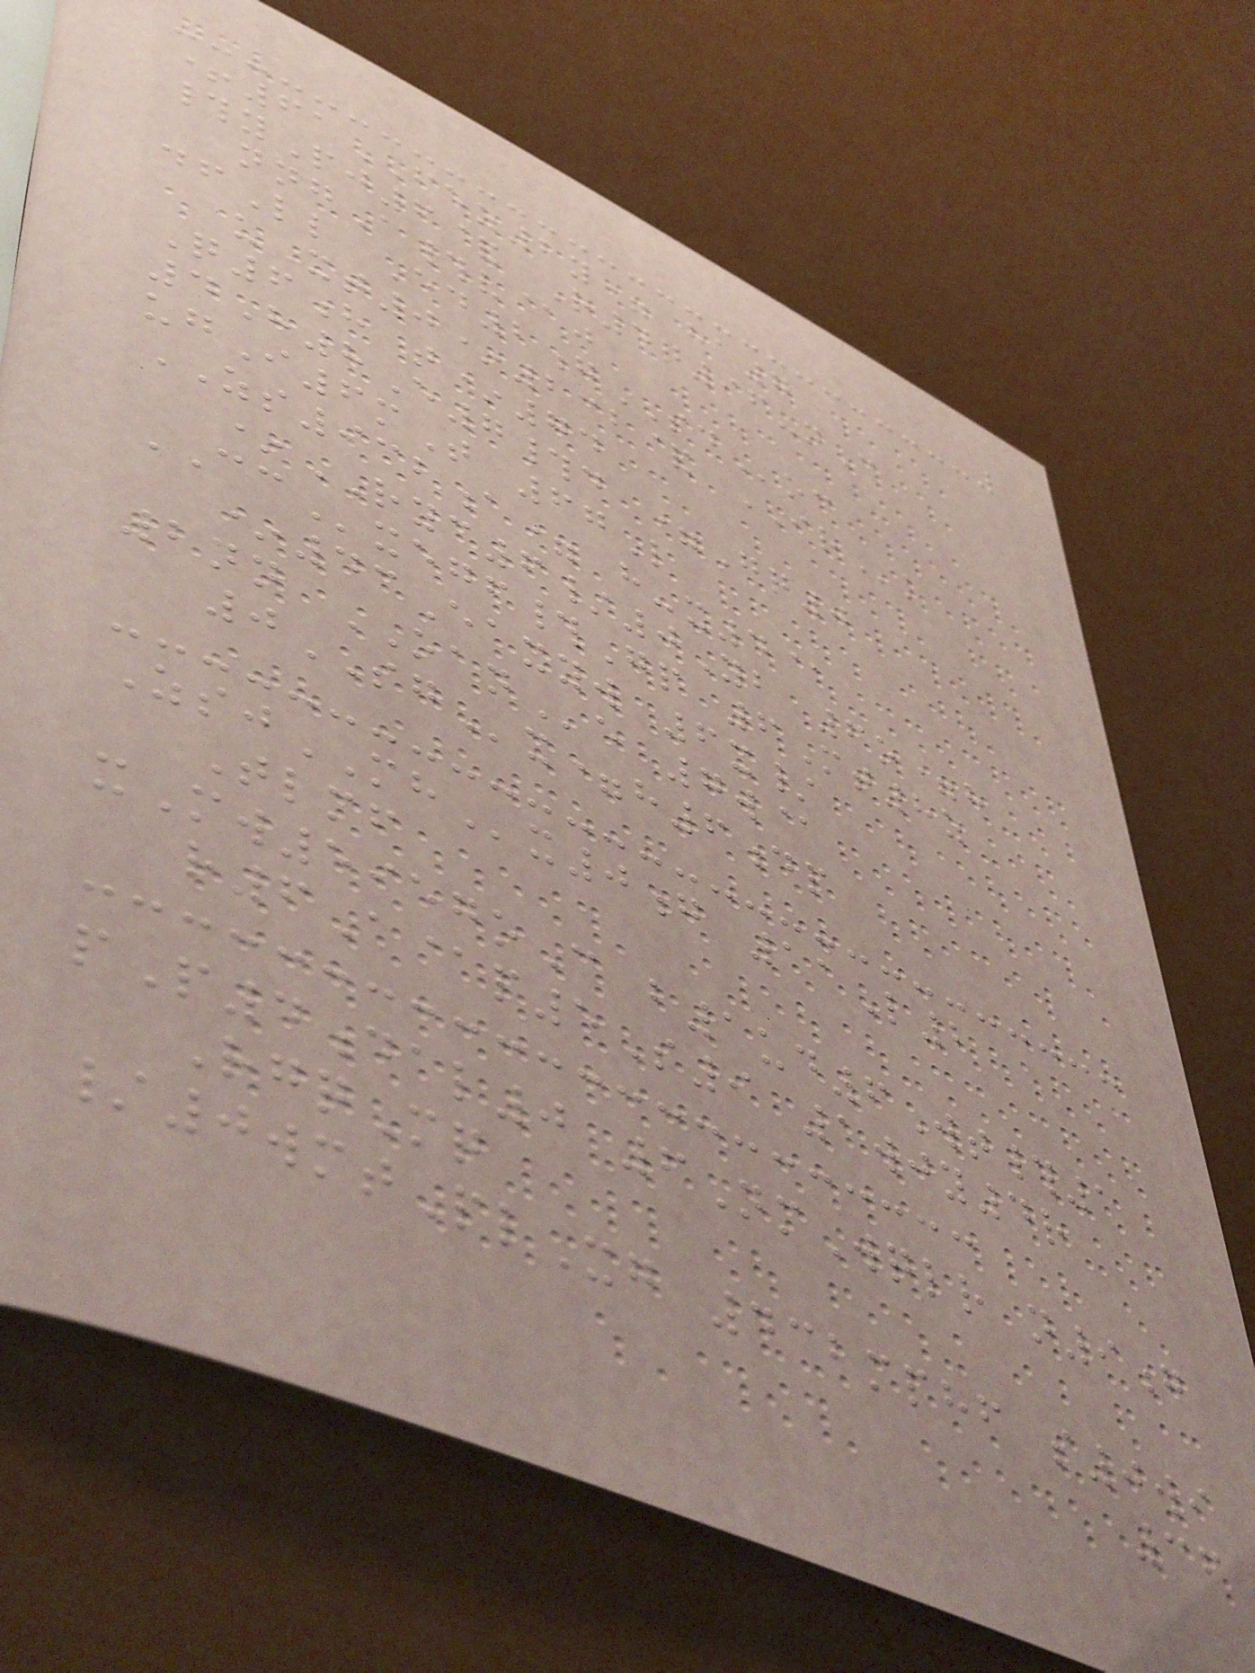+61FEZ2y= ha7
#yPj6& R4q96-nC
nngA#v@j
dfLl Ed2gSDoc
uXt0*232& IRk
Q6h t*74
4H8E7#d =Gq0
ugI6mT 67L
ZS932a= h-x4@
*RYC6/0Yb 6o=h
CCxegf#Gp 6Mt8z
*43Eaxyw 6x/
2nn OANe 7w@
0SGx=h6dp
ZsjMHx0g 11L2
Tlmf
xMw5957oC b1ud6Wt#1
r6A@p5S9 1wjy4r
pP4dal0 6NmWqlr n9g
RgqMq
/0wmtPlXg 432mphf s0wi
36
